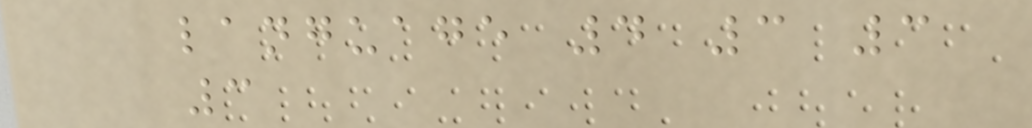language 4 3 3
3
